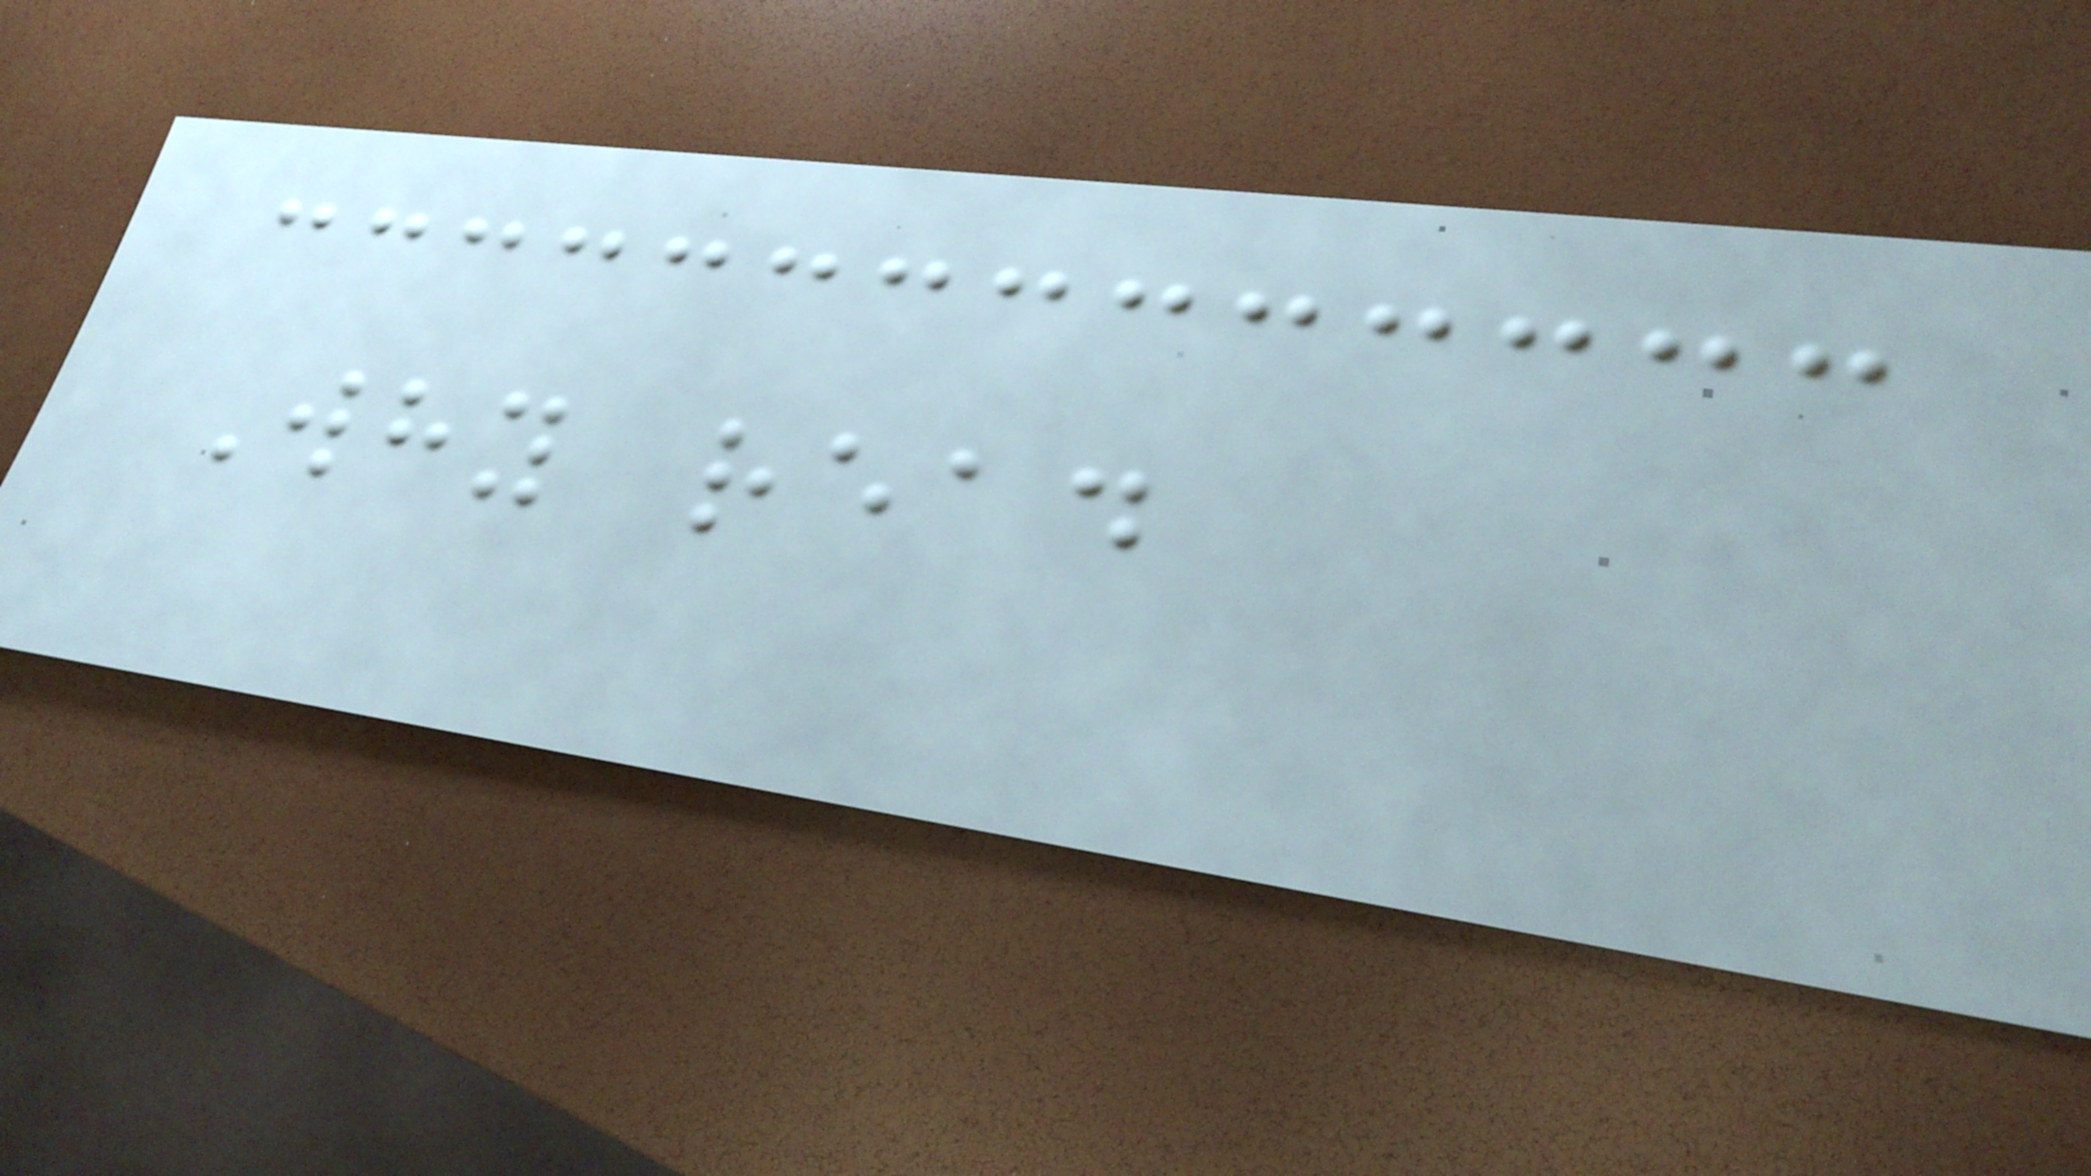Why read
